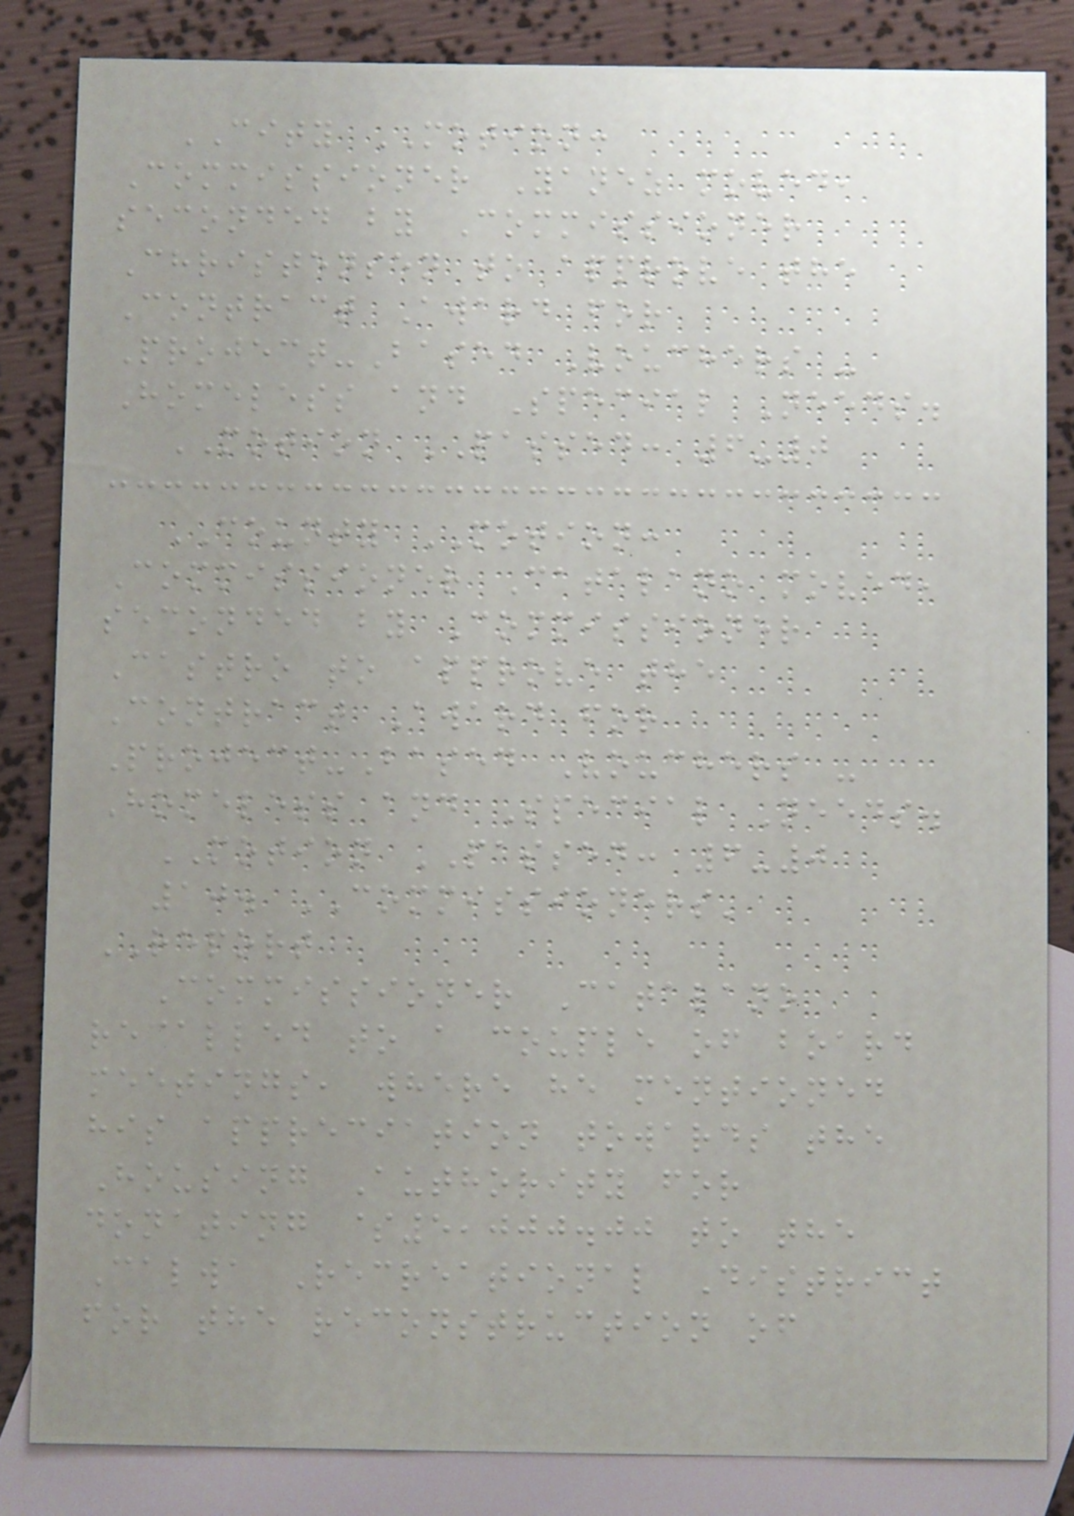CITY MOTION:
Commissioner Yanez moved,
seconded by Commissioner
Christensen to approve the
Contract Award for
Project-Based Vouchers -
Homeless and Special Needs.
MOTION PASSED: 6-0
COUNTY MOTION:
Commissioner Catalano moved,
seconded by Commissioner
Castro to approve the
Contract Award for
Project-Based Vouchers -
Homeless and Special Needs.
MOTION PASSED: 6-0
10. COMMISSIONERS'
REPORT
Commissioner Catalano
recalled to a couple of board
meetings, where he mentioned
his appreciation towards the
Housing Authority for
donating $5,000.00 to the
Calwa Recreational District
for the reconstruction of
